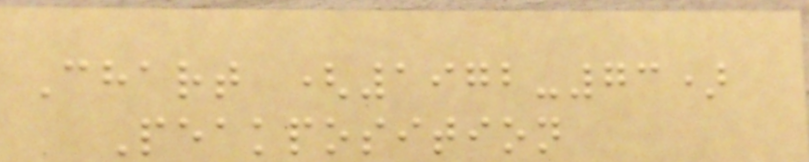Chart (1972-73)
Peakposition
